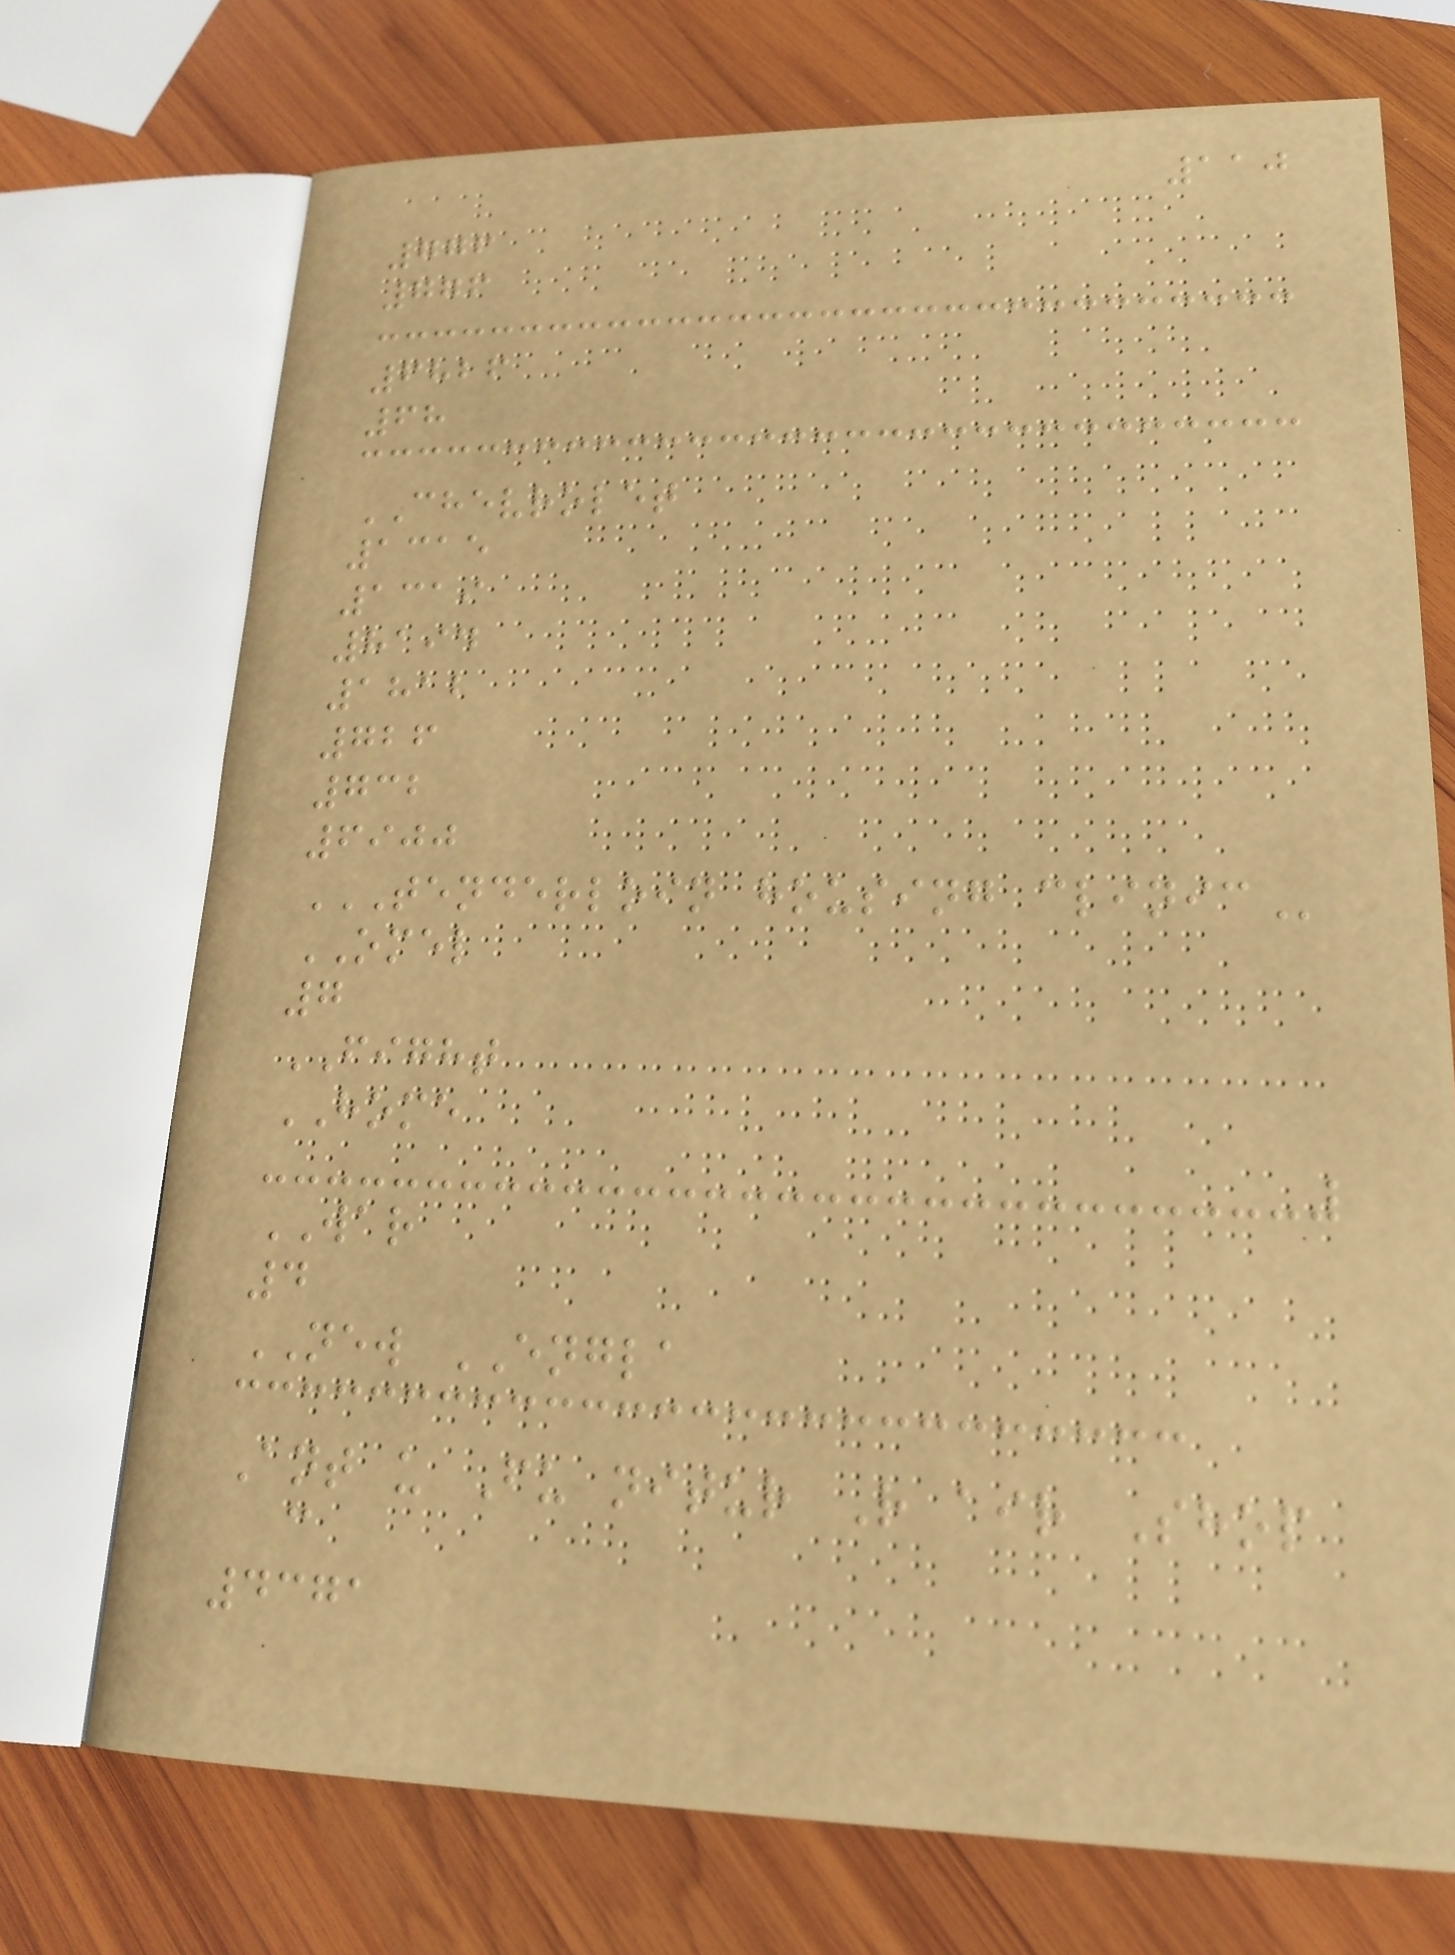110
776
776
6826
68
CHEVROLET
1315
1319
8194
1812
726
732
6900
TENDERLOIN HOUSING CLINIC
OMEL
7
FIGHT
HOME
WAR
4
NEW ENGLA
Ant u Fu nitur R air Shop
c
4371
